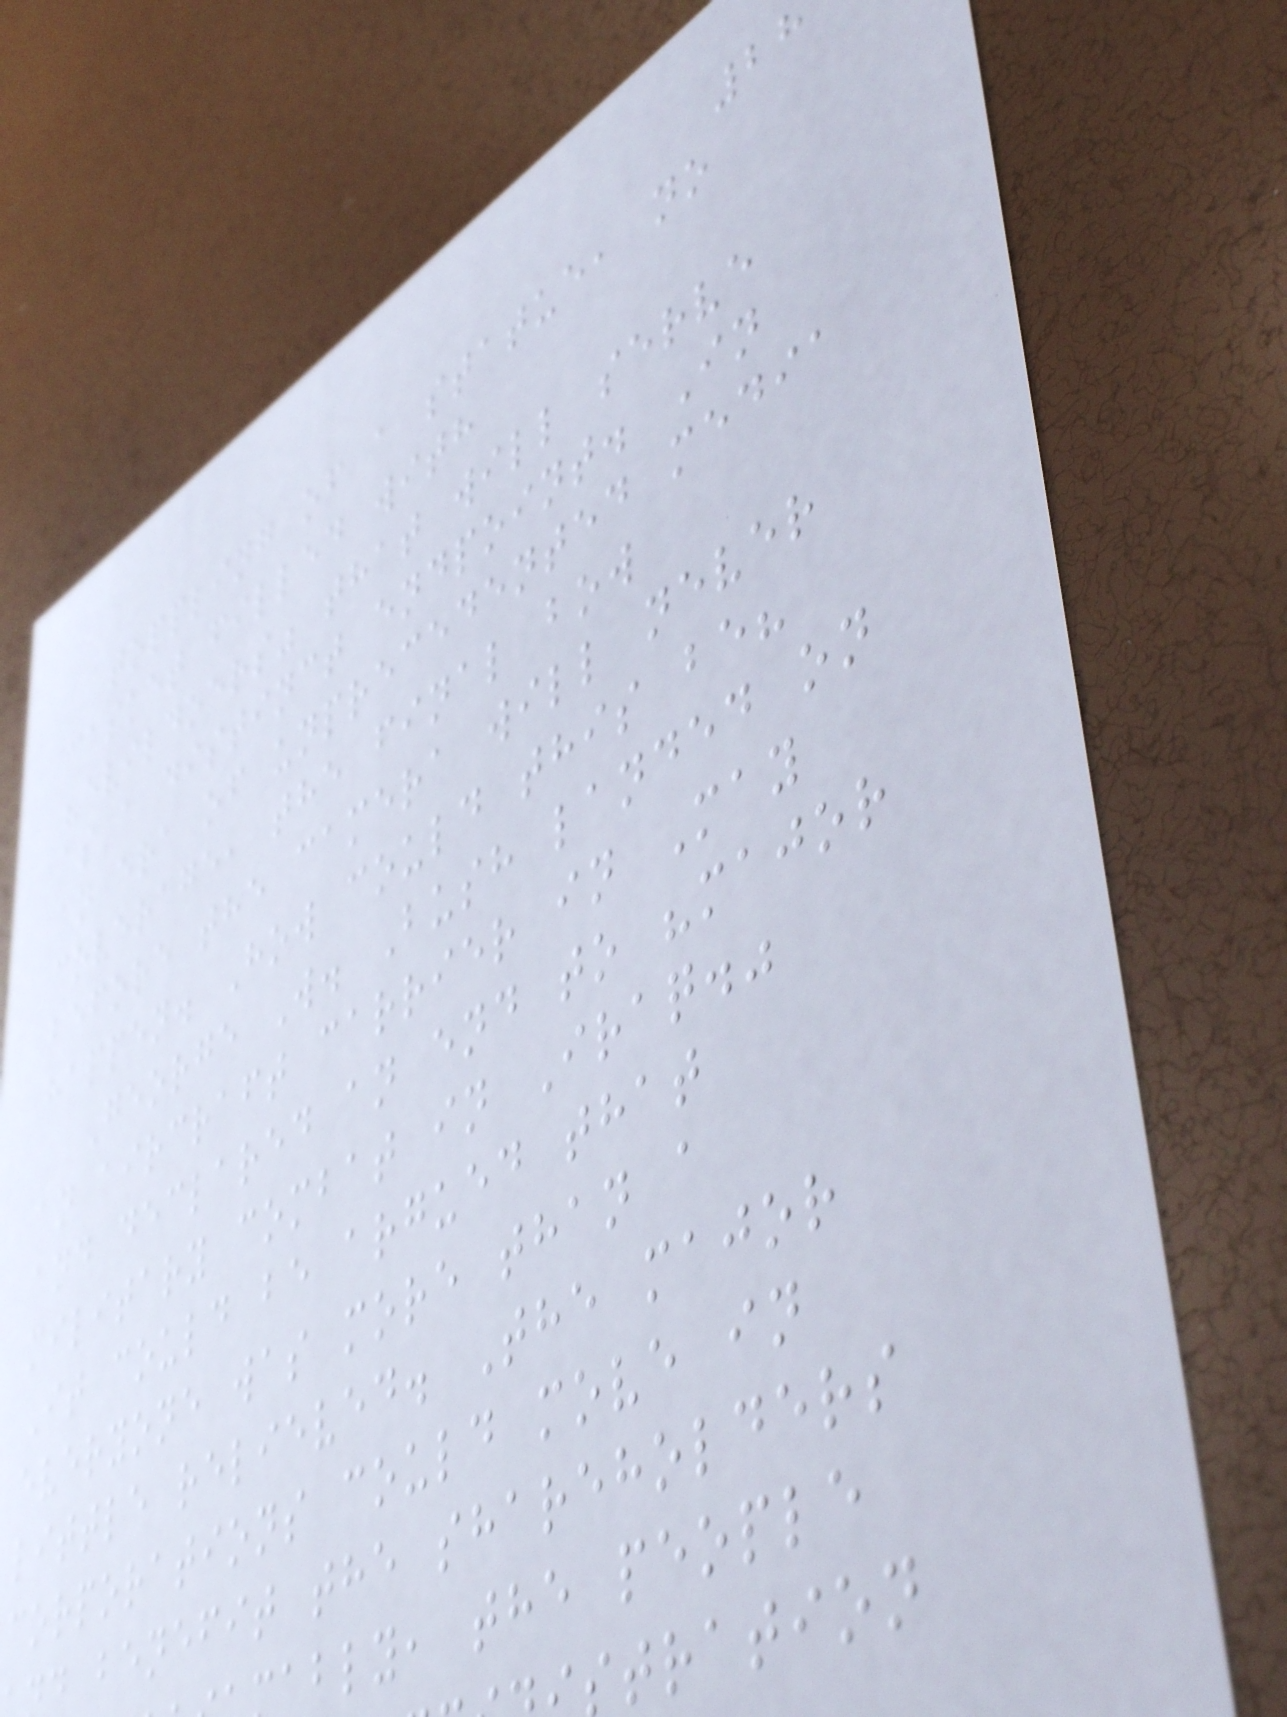28
toppling of a statue, no
casket filled with
"evildoers" that will serve
as a distinct endpoint. In
an era of unprecedented media
coverage, the final bow
before the camera will never
happen. How could this be?
George W. Bush landed on
an aircraft carrier in May
and declared an end to "major
military combat in Iraq."
It could be argued that
everyone was more than a
little relieved. The major
corporations could move in
d benefit the shareholders
ably, the people
stration
